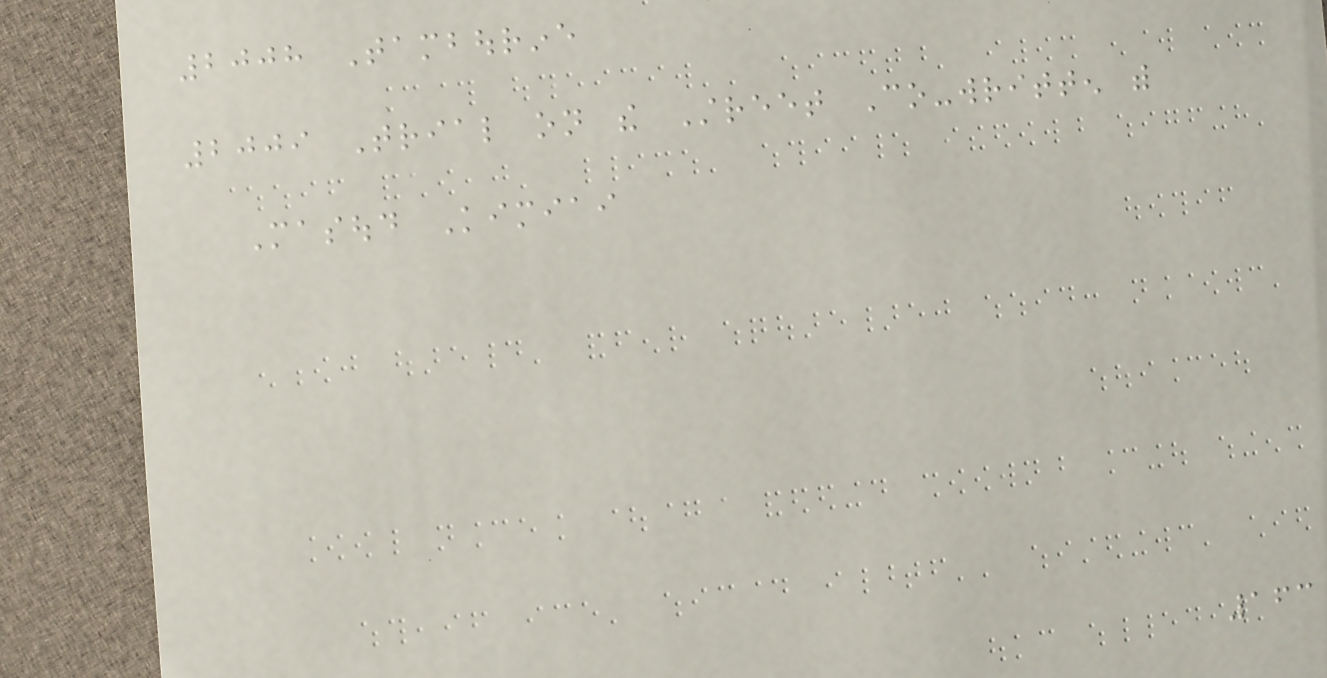2008 Tambourine
2009 Trial on the Street Co-written with
Masoud Kimiai
163
